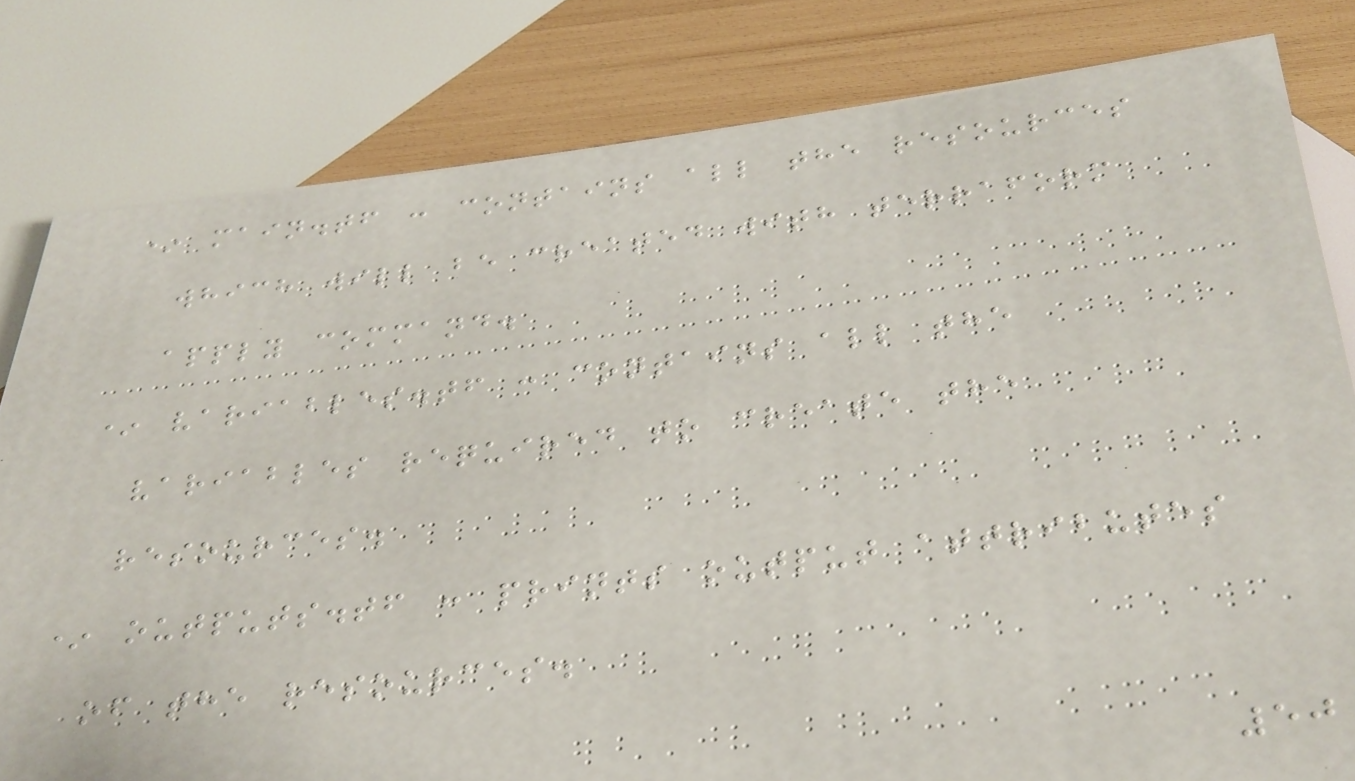* main.tf : contains all the resources
which will be created with terraform
apply command.
* variables.tf : contains all the
variables required to create the
resources.
* outputs.tf : prints output attributes
of the resources.
50
